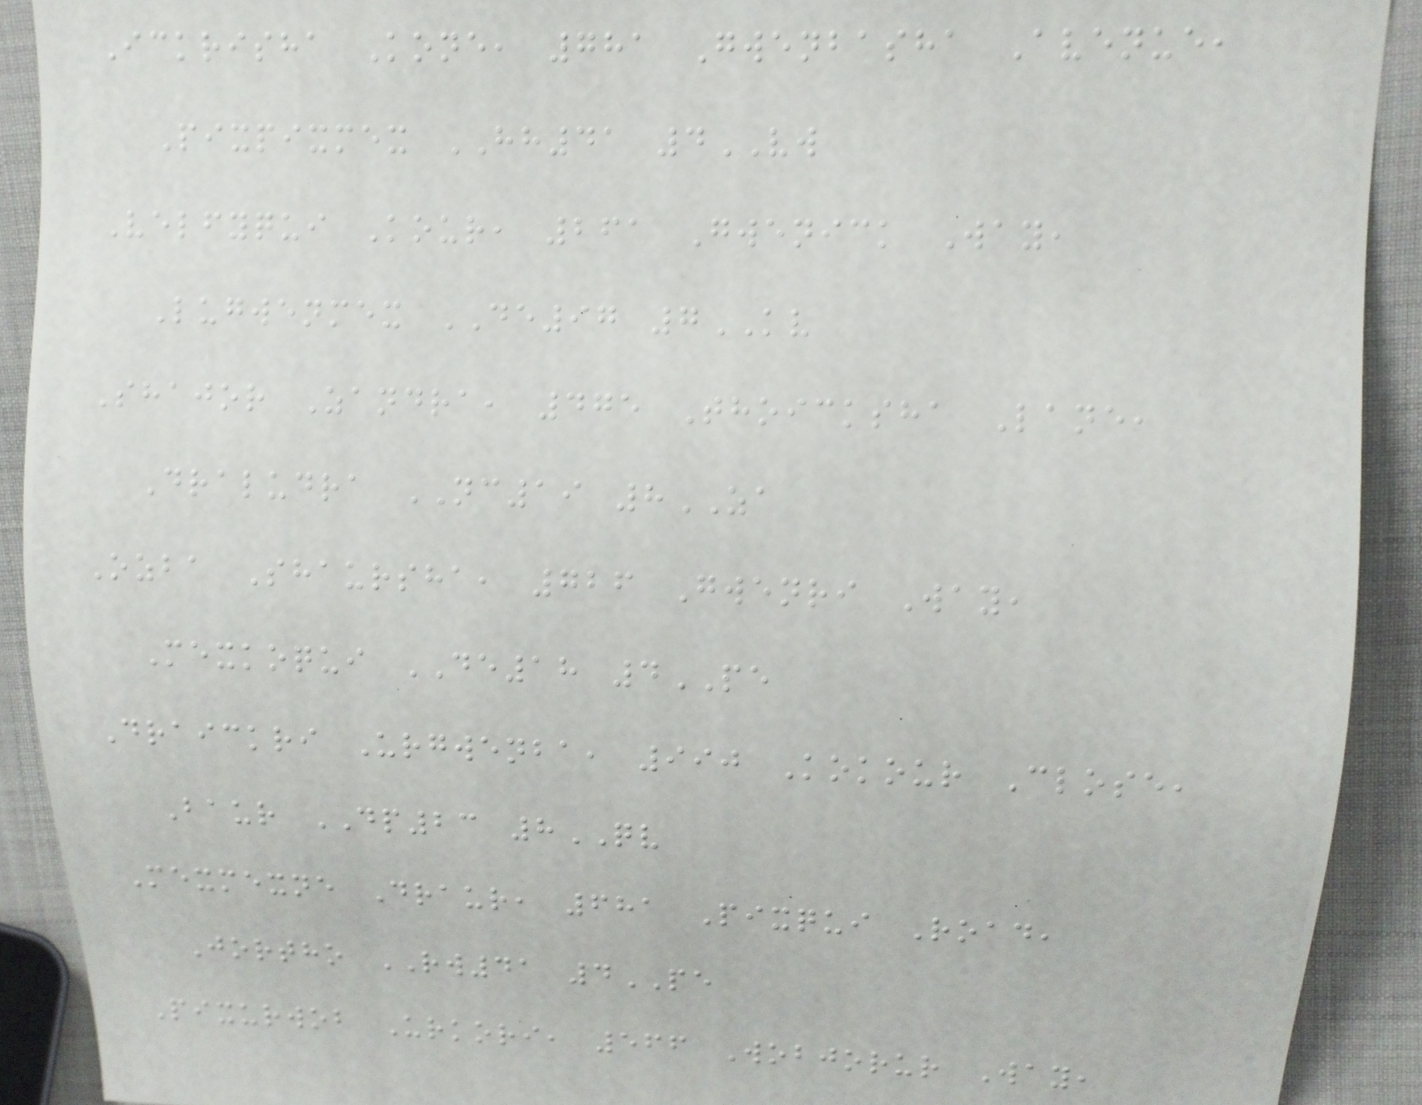Ickrisha Kone, 781 Gwenbasha Avenue,
Pixpixmex HH41 4VW
Velfyqui Kour, 261 Gwenick Way,
Lugwenmex DE97 7KV
Shajor Zandra, 475 Thoicksha Lane,
Draludra NC19 8ZA
Ozba Shaursha, 726 Gwenri Way,
Mexkoqui DE18 4PE
Draickri Urgwenba, 990 Kokour Close,
Baur DP23 8QV
Mexmexne Draur, 681 Pixqui Road,
Jortho RW41 4PE
Pixurwob Urkori, 566 Wobjorur Way,
